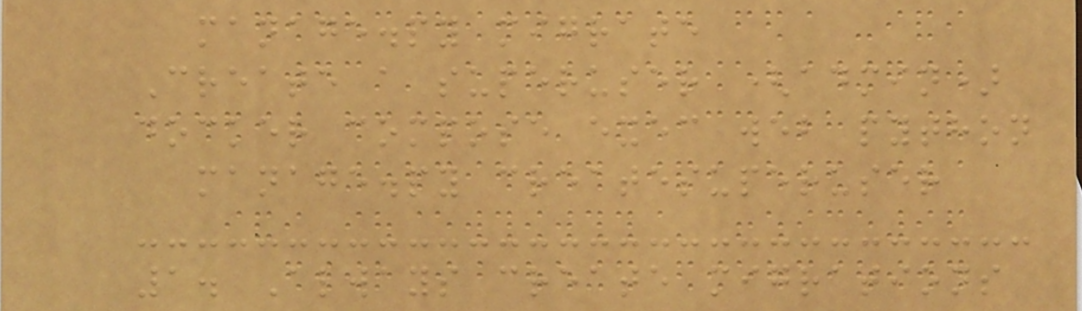manage.py migrate
Create a superuser (admin)
docker compose exec web python
manage.py createsuperuser
1. Always create migrations
